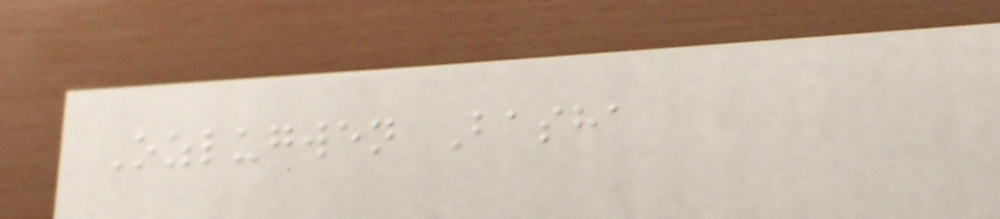Ozlugwen Basha
